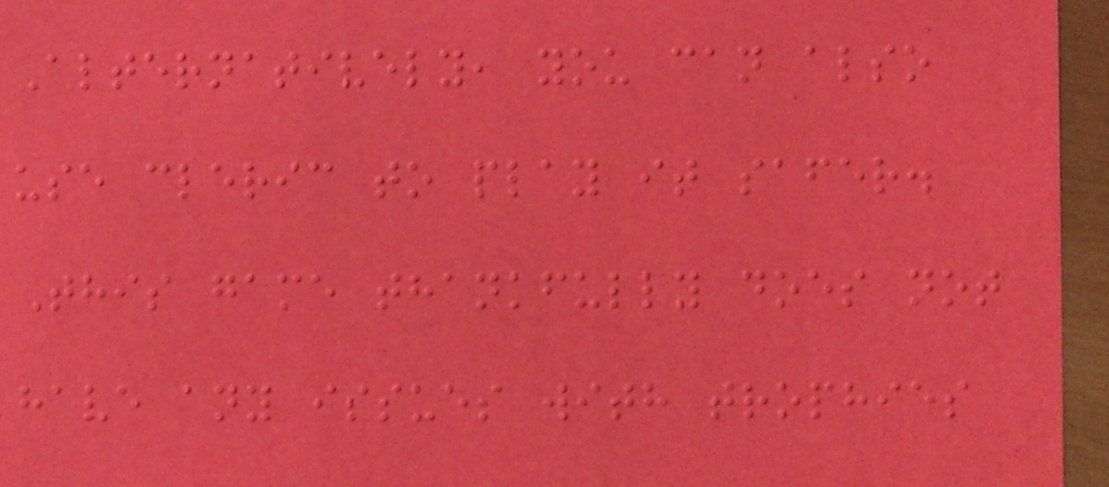Alternatively, you can also
use cleric to play it safer.
This game thankfully does not
have any issues with trophies
